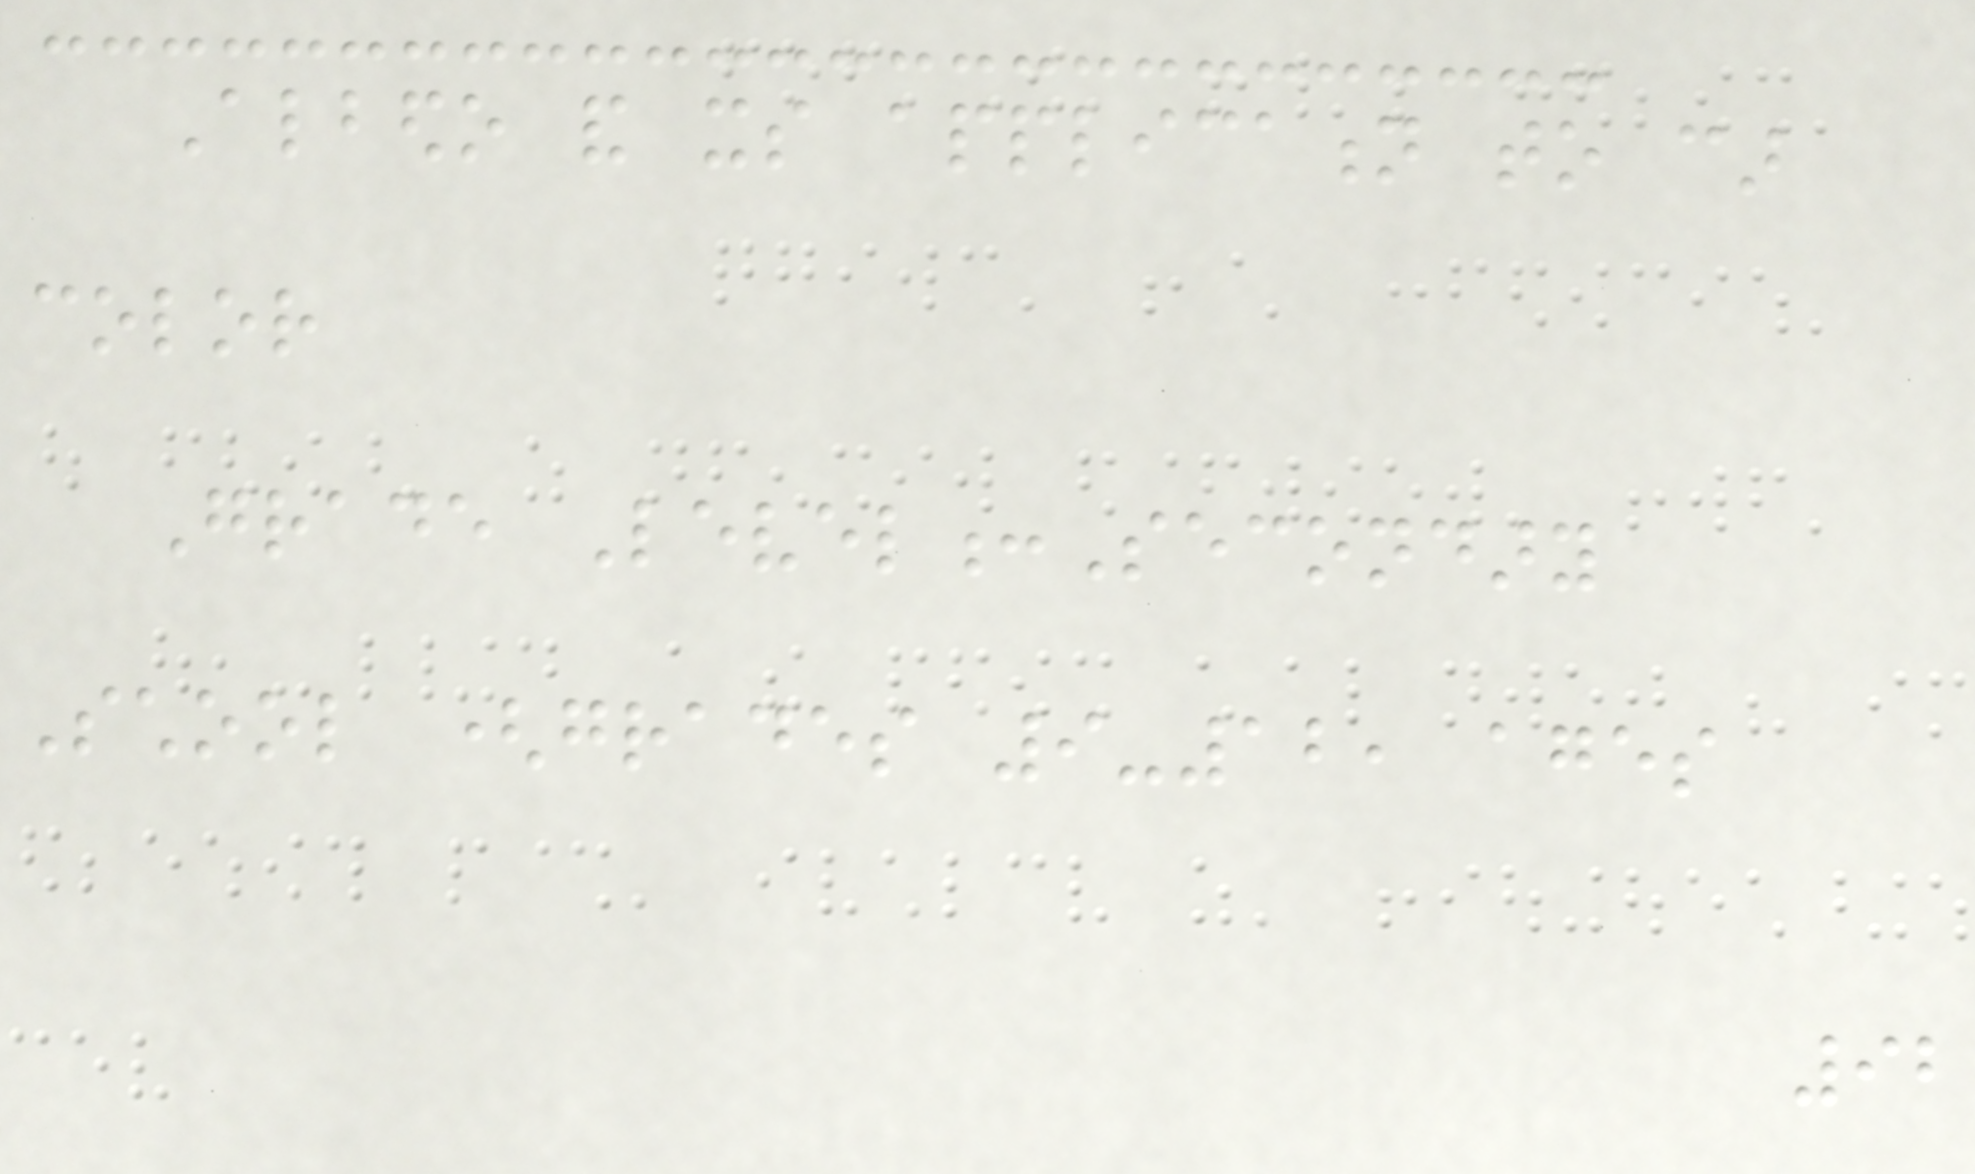Albedo and its application to car
color
Grade Level:Secondary
School (grades 9-12, ages
92
